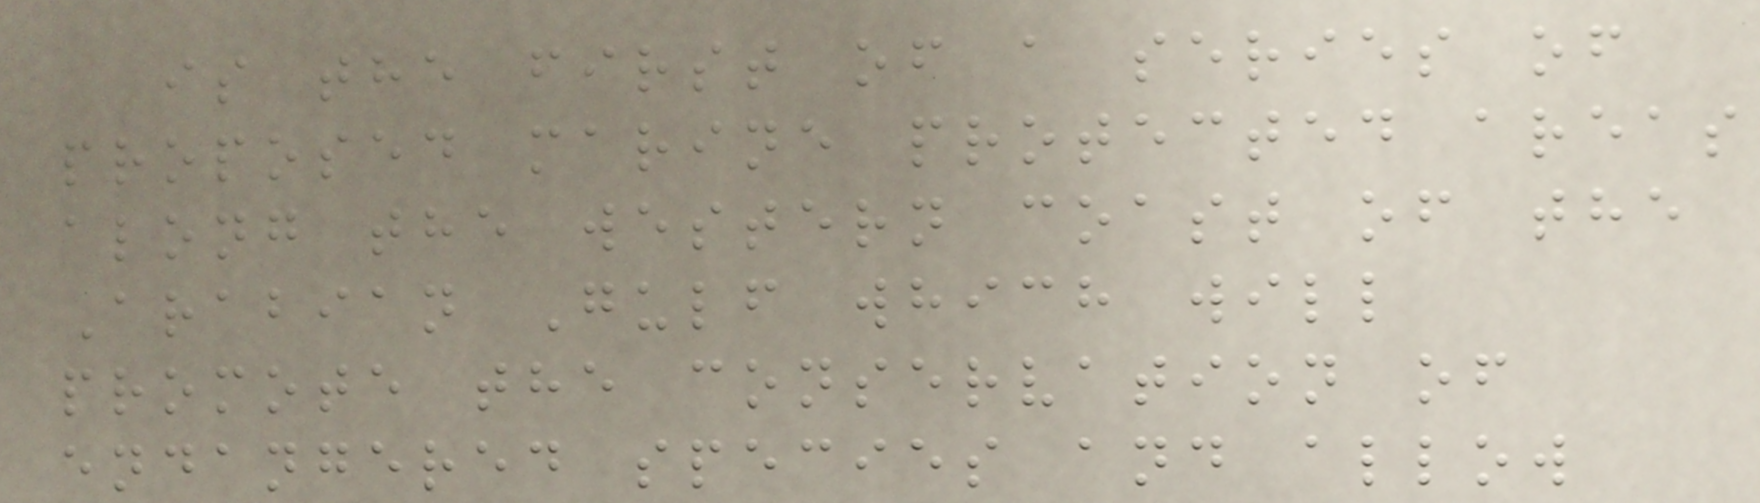is the first of a series of
proposed marine protected areas
along the western coast of the
Arabian Gulf which will
promote the conservation of
endangered species and allow
